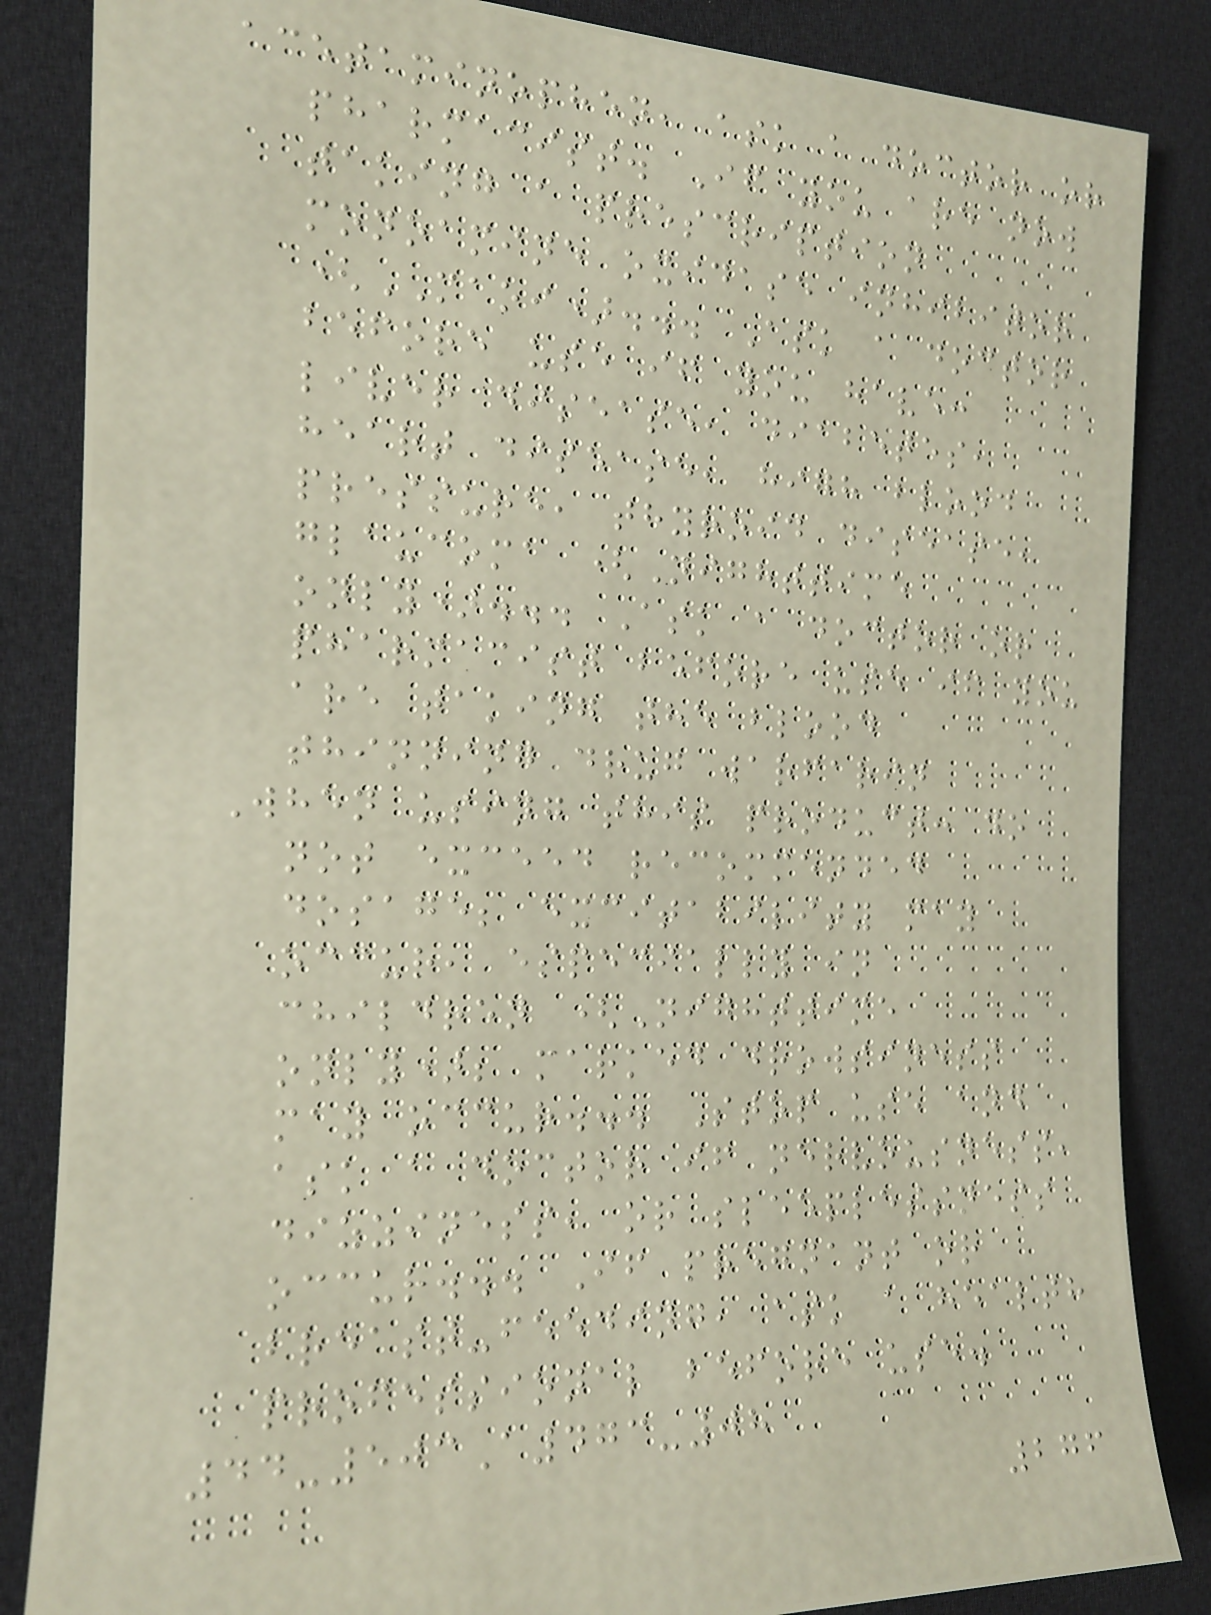acetaminophen, ask a doctor or
pharmacist. If you are now
taking a prescription
monoamine oxidase inhibitor
(MAOI)... Ask a doctor
before use if you have:
liver disease, diabetes,
heart disease, high blood
pressure, thyroid disease,
glaucoma (Nighttime
only)... Ask a doctor or
pharmacist before use if you
are taking the blood
thinning drug warfarin
When using this product: do
not exceed recommended
dosage; excitability may
occur, especially in
children (Nighttime
only); marked drowsiness
may occur... Stop use and
ask a doctor if nervousness,
dizziness, or sleeplessness
occur... If pregnant or
breast-feeding, ask a health
professional before use.
44-503A473-08
276
